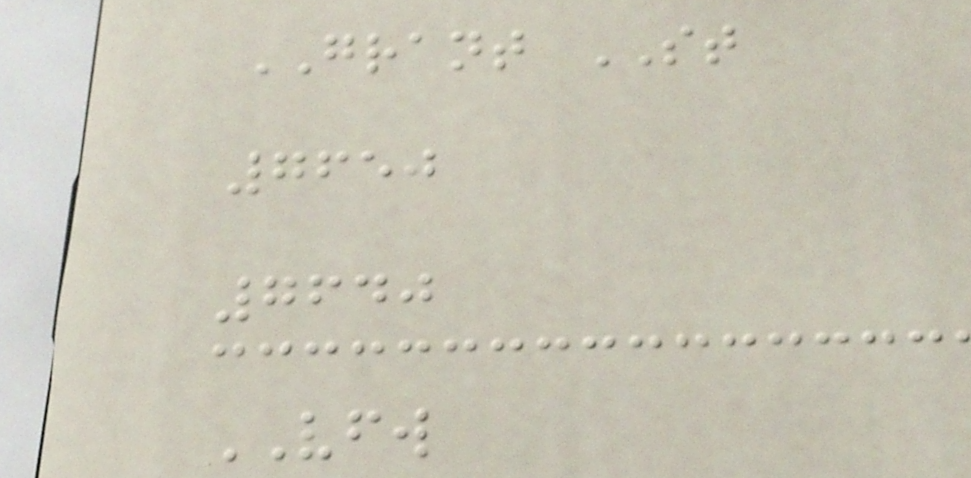GRANT ST
7650
7640
VFW
